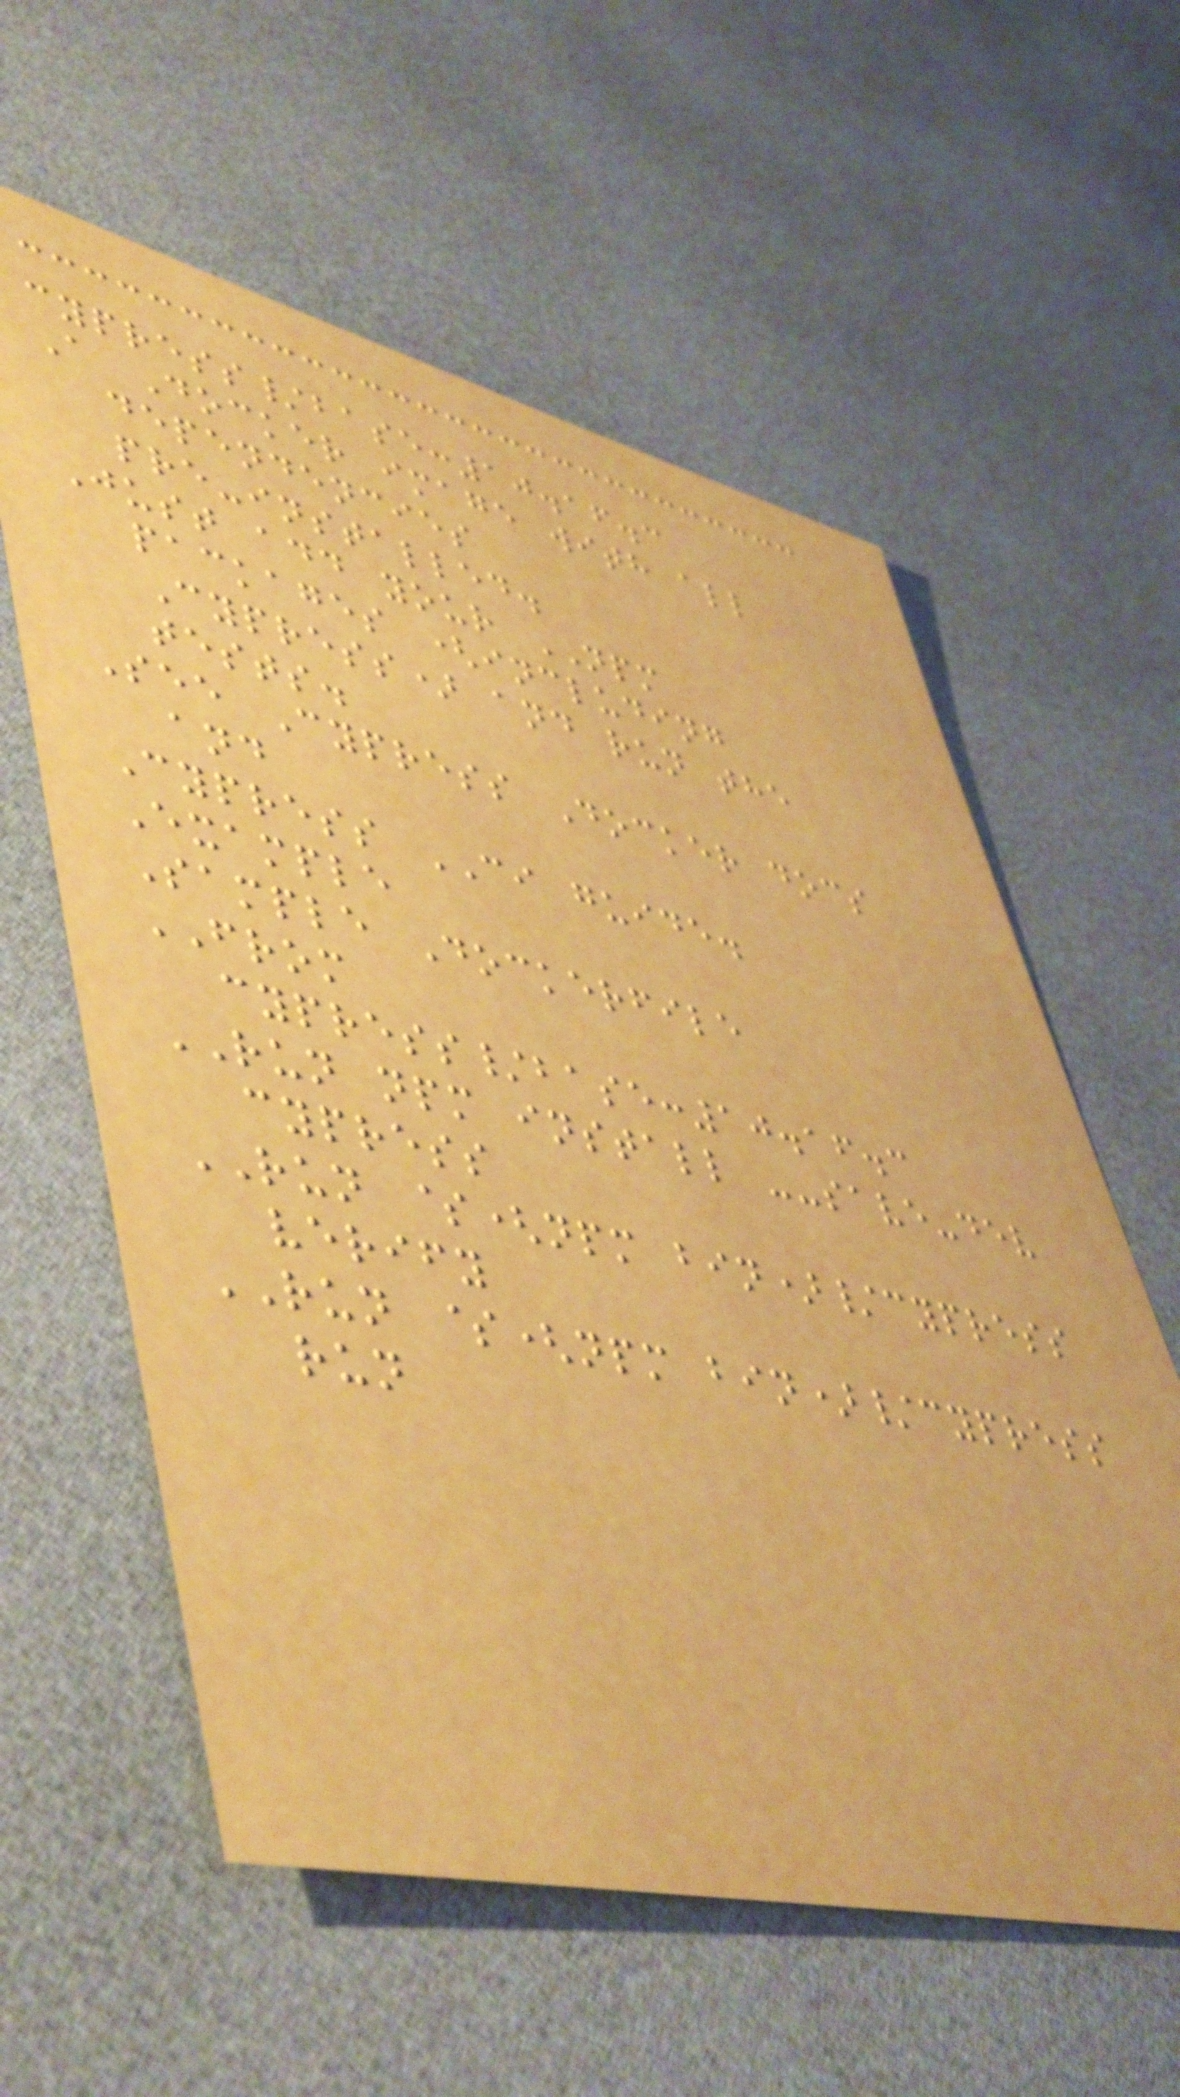cypress/base:10.16.3
A Docker image with all
dependencies
pre-installed.
Just add your NPM
packages (including
Cypress) and run the
tests.
See Cypress Docker docs
and
Cypress CI guide.
Example
Sample Dockerfile
FROM
cypress/base:10.16.3
RUN npm install --save-dev
cypress
RUN $(npm bin)/cypress
verify
RUN $(npm bin)/cypress
run
